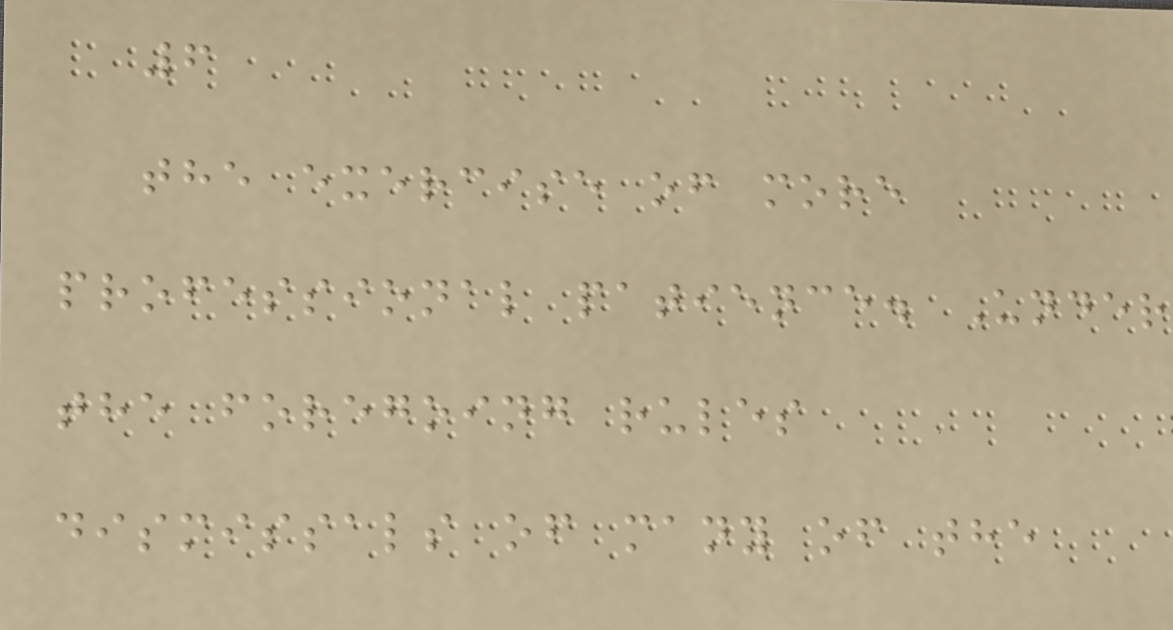6
the exercise of more
professional patience. Under
the foregoing rules
dismissals of many of the
